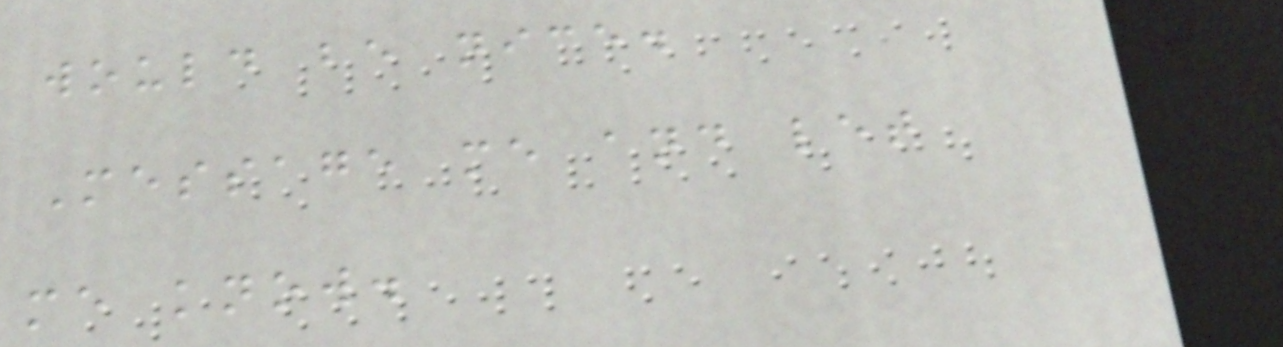would be nice.
Message me and let
me know.
